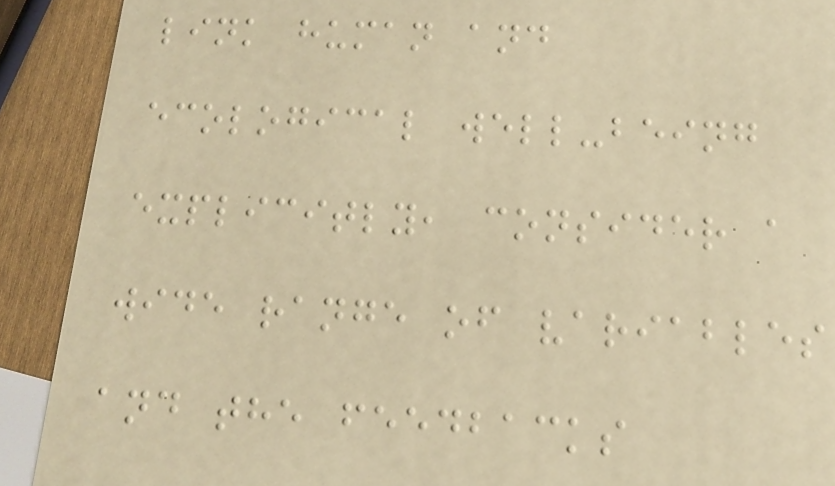link human and
ecological well-being
explicitly, consider a
wide range of variables
and the feedbacks
